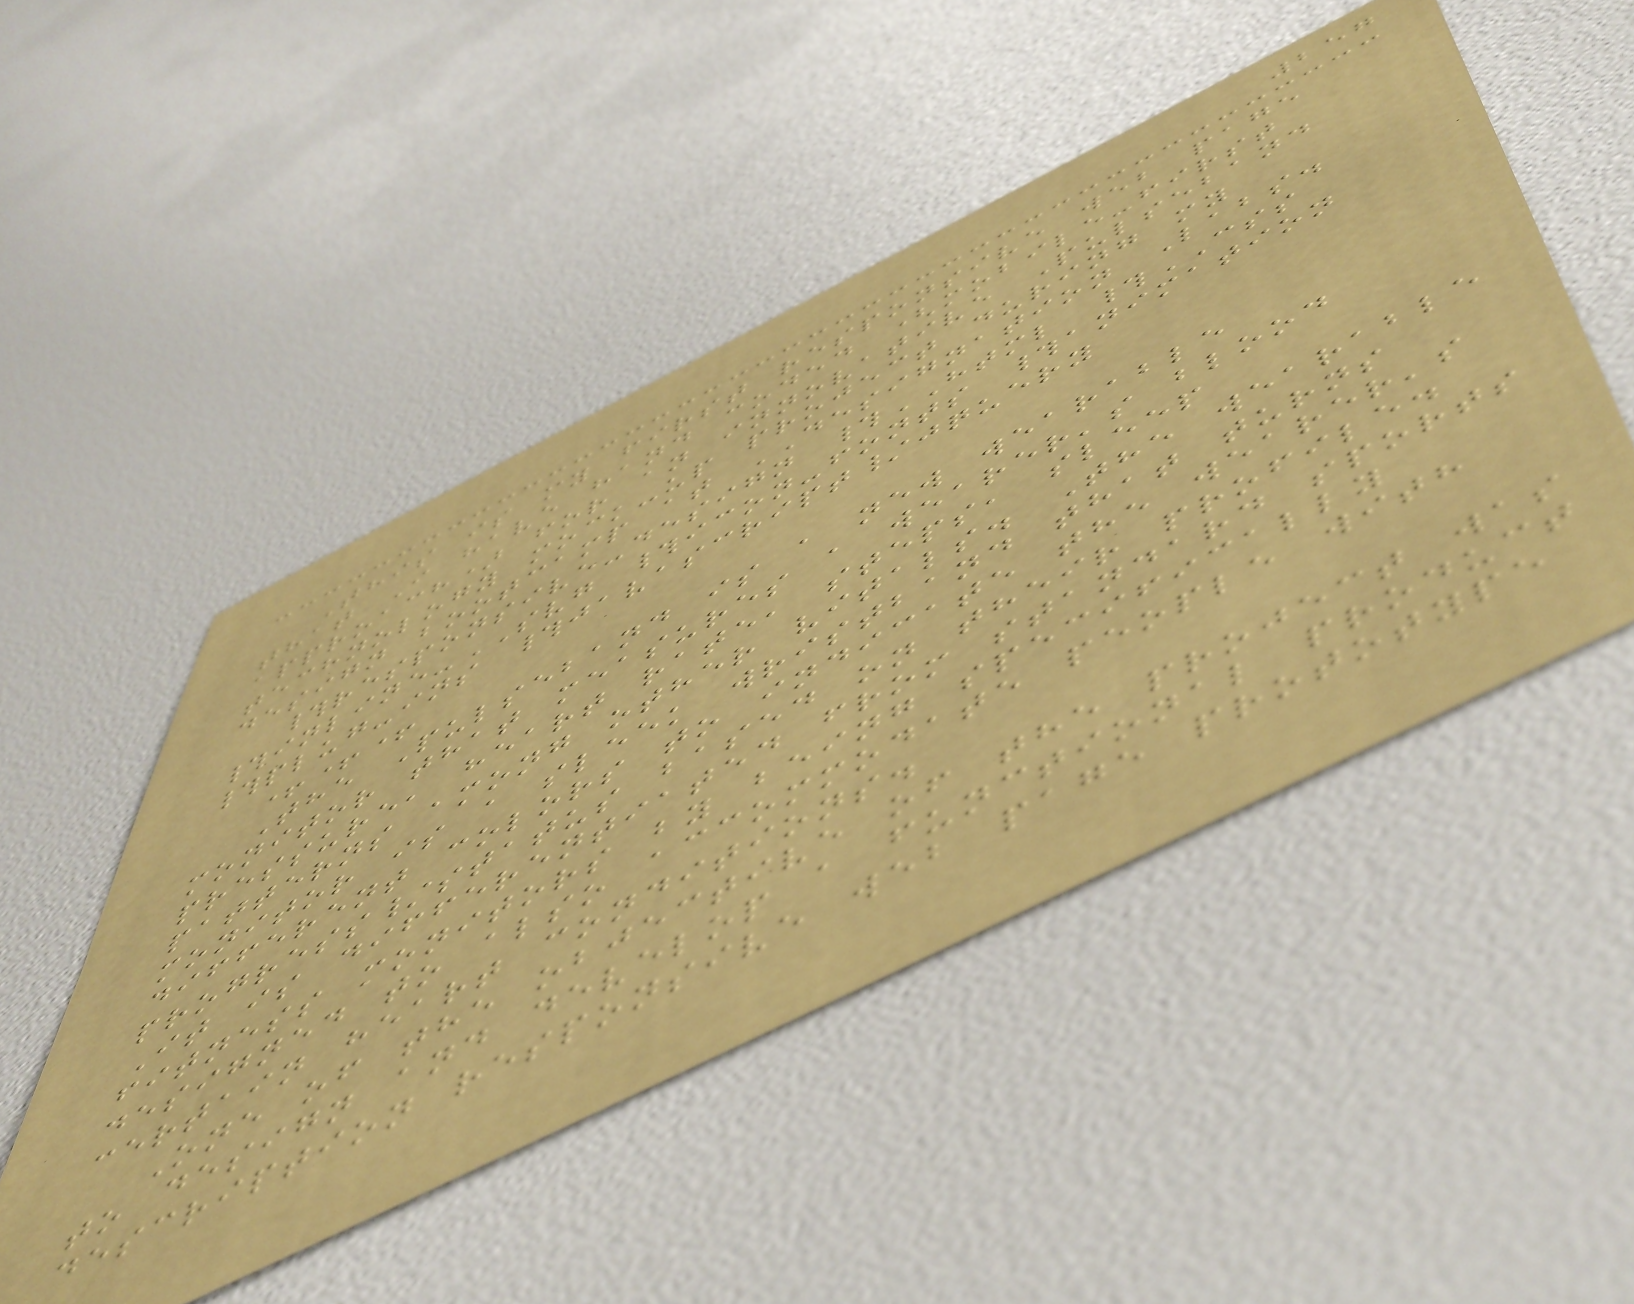257
This is my first responsive web page
that I have hand coded (mobile-first
approach) for an innovative Pulseband
technology mock-up project during my
design bootcamp at DESIGNATION Labs.
#responsive-design #HTML #CSS
#inline-SVG #icon-fonts #animation
#plug-ins #javascript/jquery
+++
The Pulseband is a new wearable
monitor that measures a wearer's blood
pressure, heart rate, steps, sleep
patterns among other vitals. The wearable
monitor is a sleek wristband that turns
different colors to indicate the wearer's
progress/status based on their profile.
It is differentiated from standard sports
fitness monitors by being specifically
designed to also accommodate people with
certain heart conditions.
One of the objective of the project was
to design and develop a functional product
description responsive web page prototype
